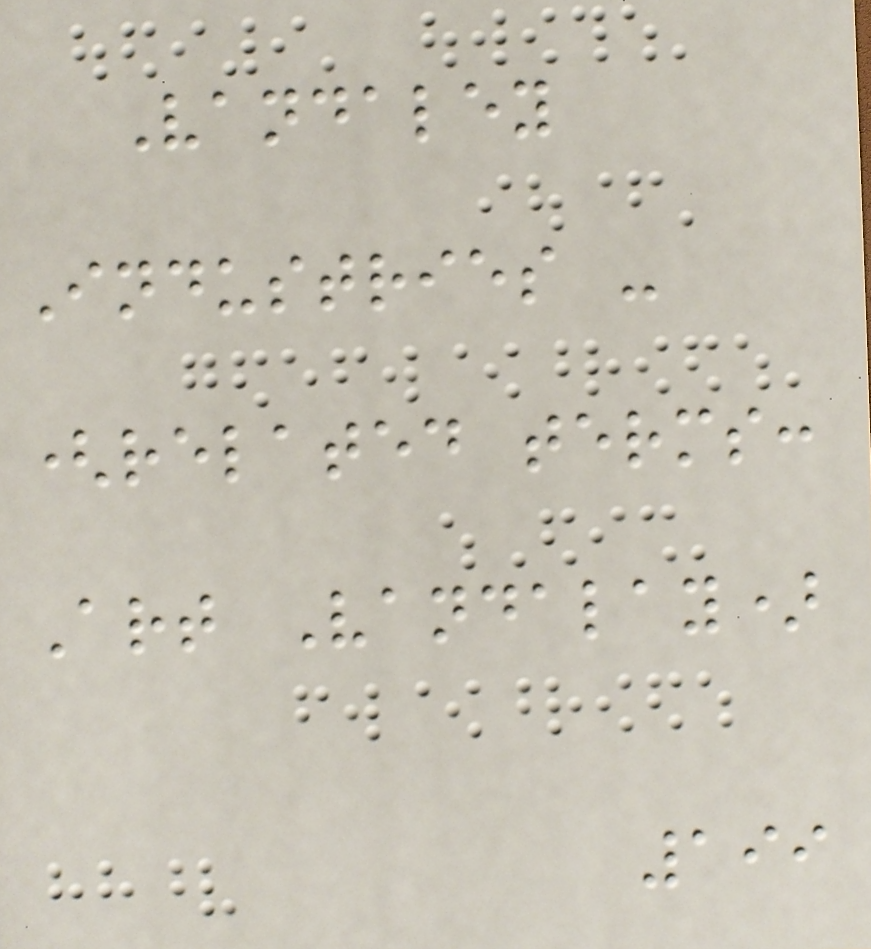Vandaley
Industries -
(related terms:
Art Vandalay)
199
